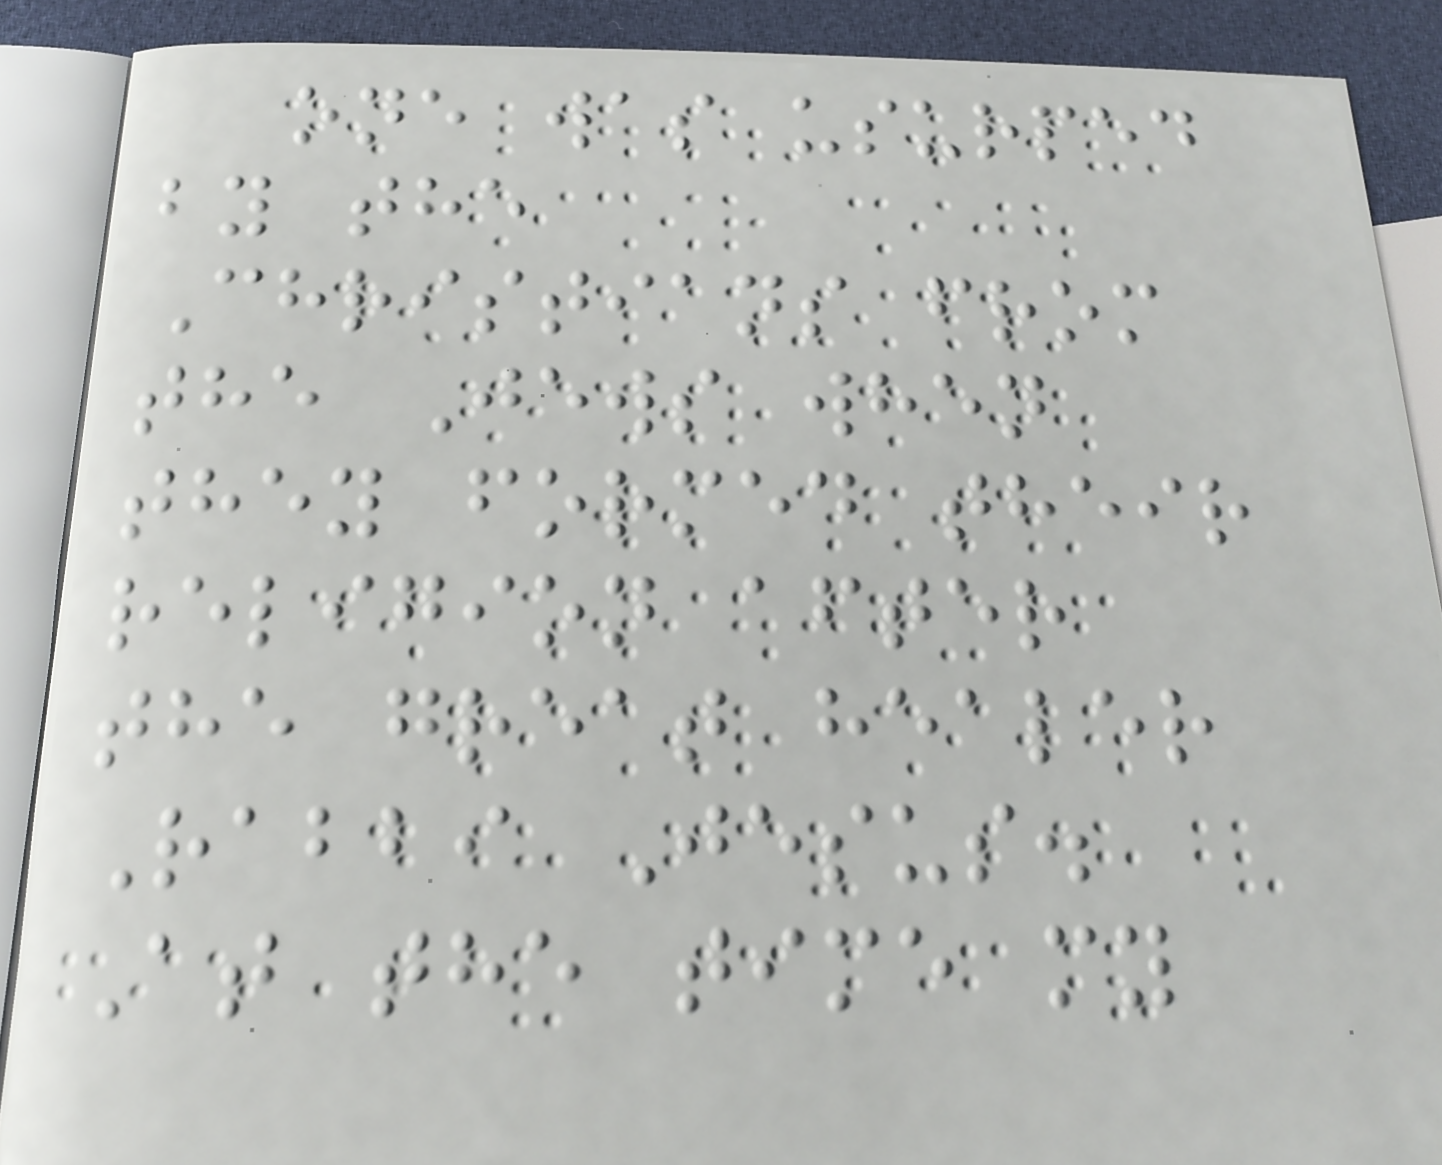one was usurped
by the
Christians from
the Jews when
they formed their
religion after
the great healer
Rabbi Jesus.
At the time my
